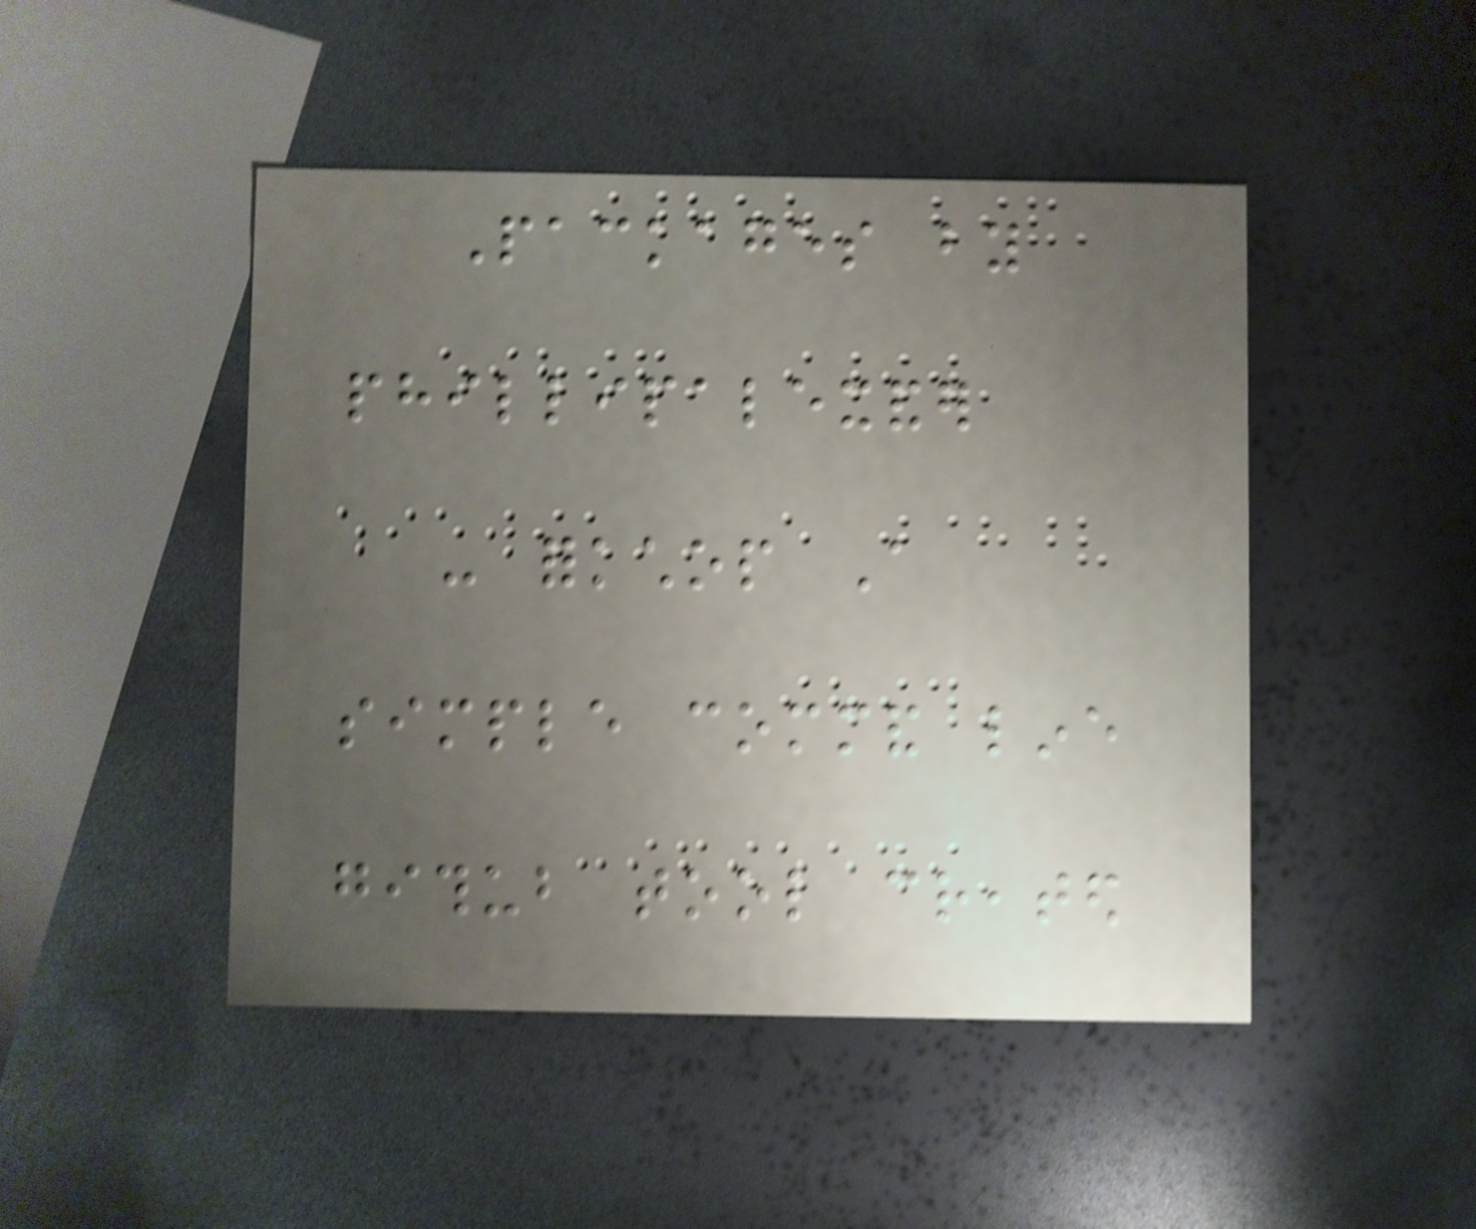Packages by
phillipalexander
- forkchop A
simple command line
github tool created
